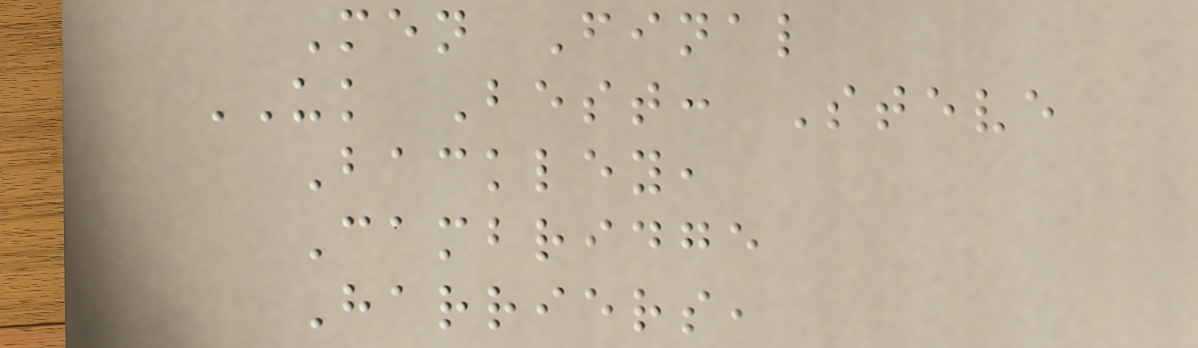Men Final
UK Best: Steve
Backley,
Cambridge
Harriers,
